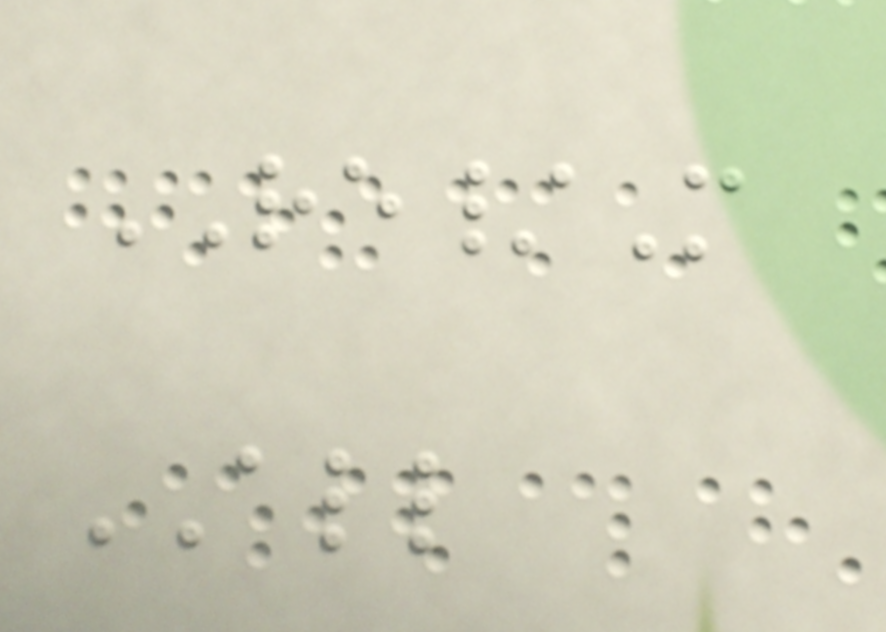RE/M
ALL
